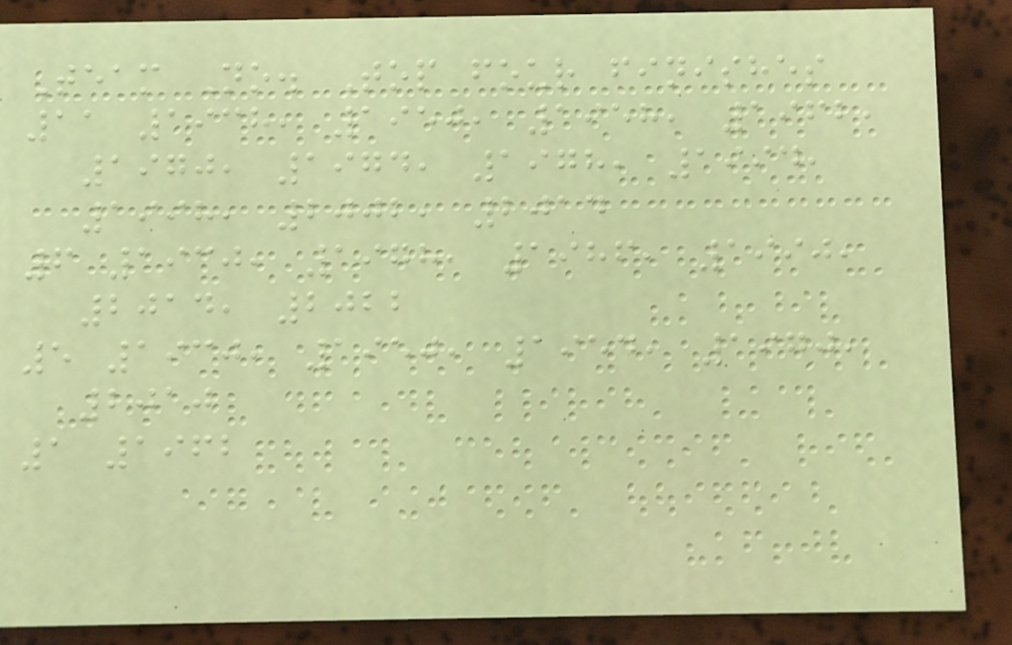Team No. Top four finishes
11 1938, 1950, 1958, 1962,
1970, 1974, 1978, 1994,
1998, 2002, 2014
6 1930, 1978, 1986, 1990,
2014, 2022
5 1930, 1950, 1954, 1970,
2010
1 1962
